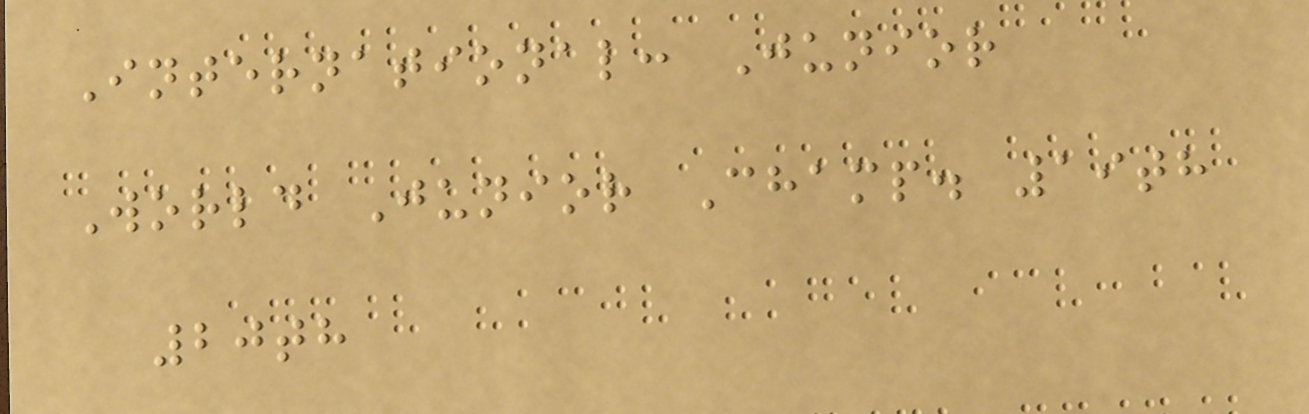International: Junior
World Junior Champ. 19th
20th
